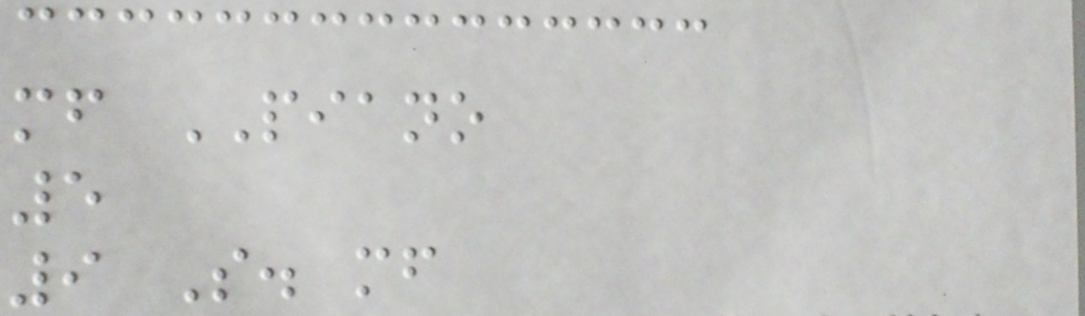mf PIANO
5
9 S. mf
